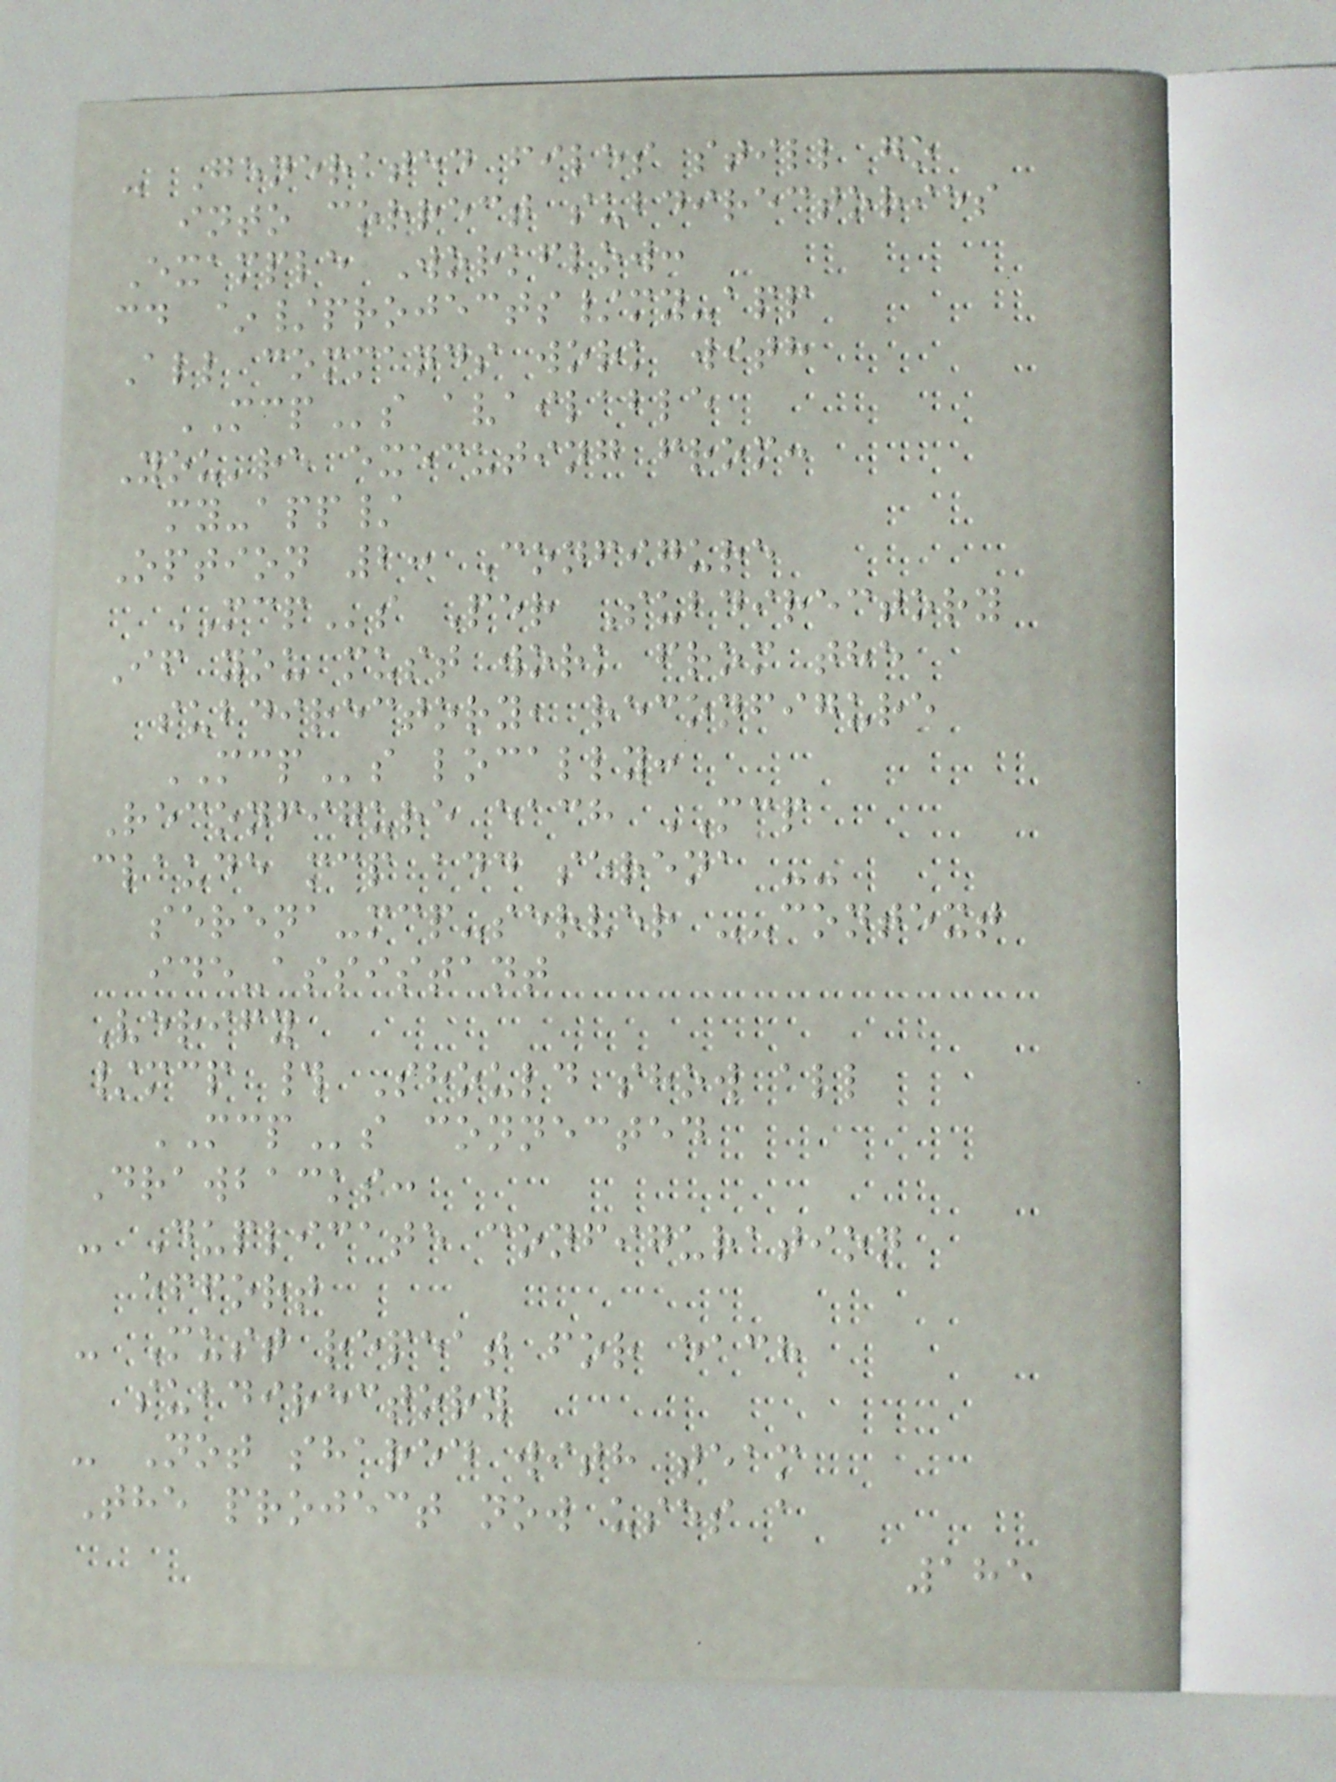- Generated files still go
into correct subdirectories
Example Workflow:
cd ~/projects/my-app
All commands work with
MCPs available
You're executing from:
my-app/
Option 2: Configure
MCPs Per Subdirectory
If you must work from the
subdirectory, reconfigure
MCPs locally:
Reconfigure each MCP
claude mcp add serena --
serena-mcp-server --context
ide-assistant
Verify
/mcp # Should show all
MCPs connected
Drawbacks:
- Duplicate configuration
effort
- Must repeat for each
subdirectory
- Not shared with team
The project now uses a
185
